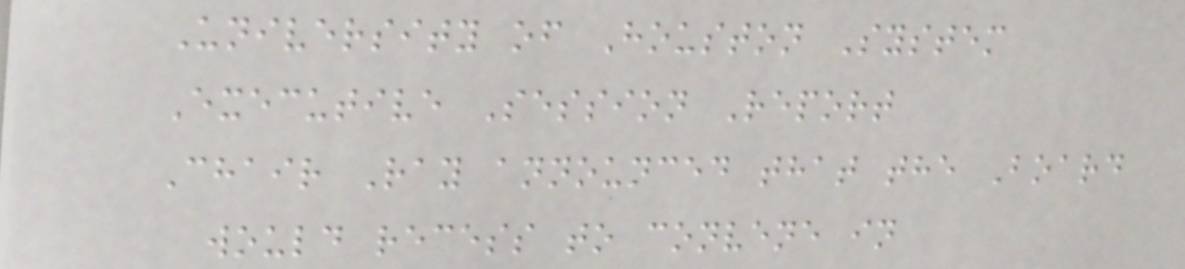University of Houston System
Executive Session Report
Chair Ray announced that the Board
would recess to convene in
